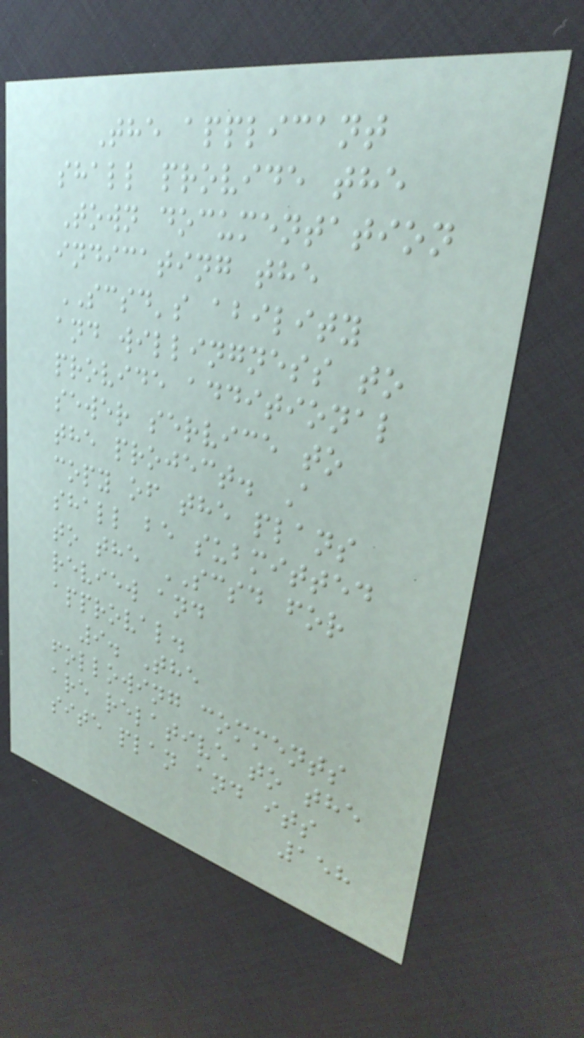The applicant
shall provide the
Town documentation
indicating the
SCSD's ability
and willingness to
provide additional
sewer service to
the project. A
copy of the plans
shall be submitted
to the SCSD for
review and
approval.
9. The
following comments
are relative to the
site plan and its
158
